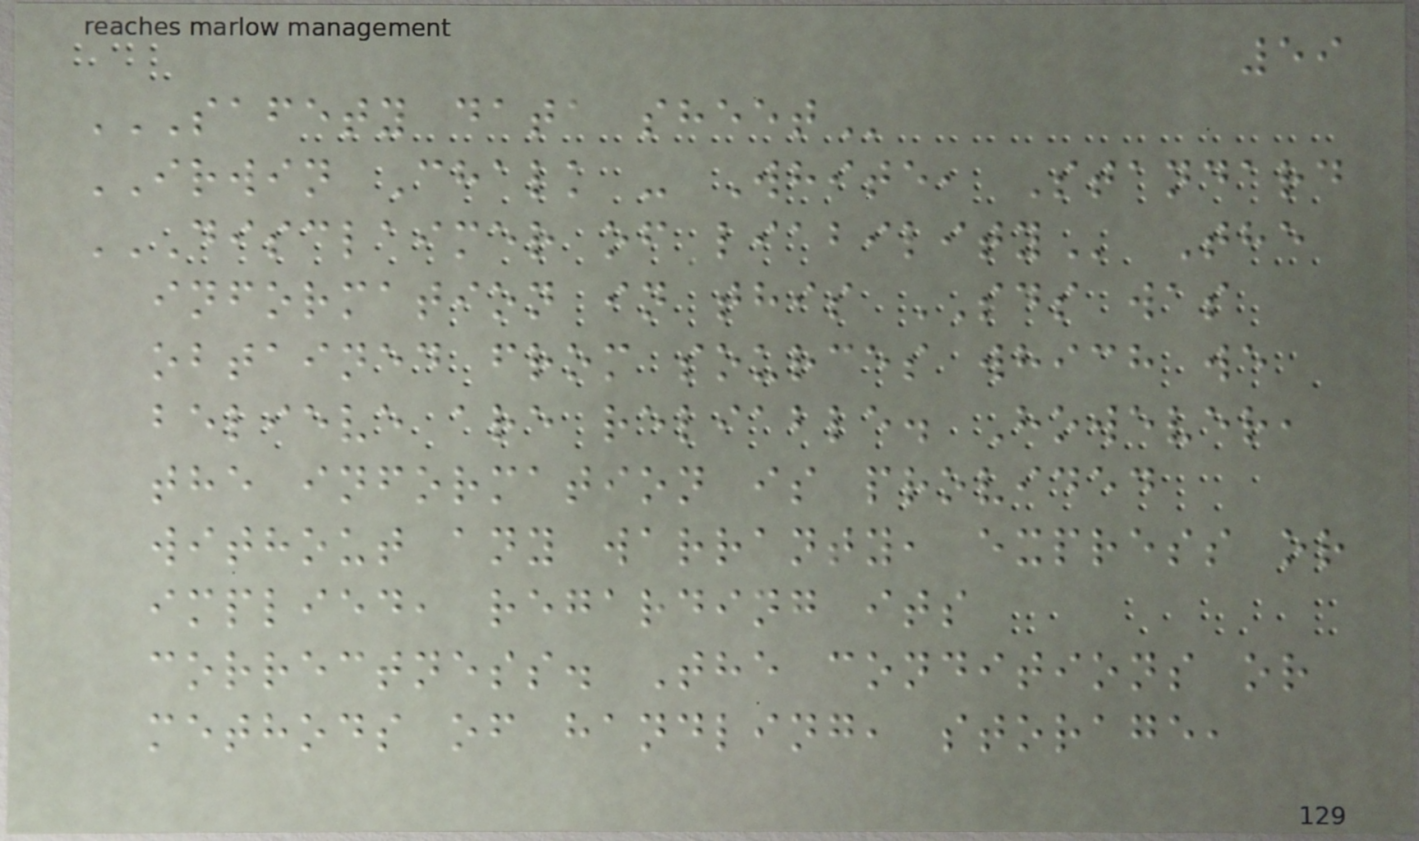59
SAFETY DATA SHEET
IRWIN Chalk - White, Standard
DISCLAIMER OF LIABILITY The
information in this SDS was
obtained from sources which we
believe are reliable. However,
the information is provided
without any warranty, express or
implied, regarding its
correctness. The conditions or
methods of handling, storage,
